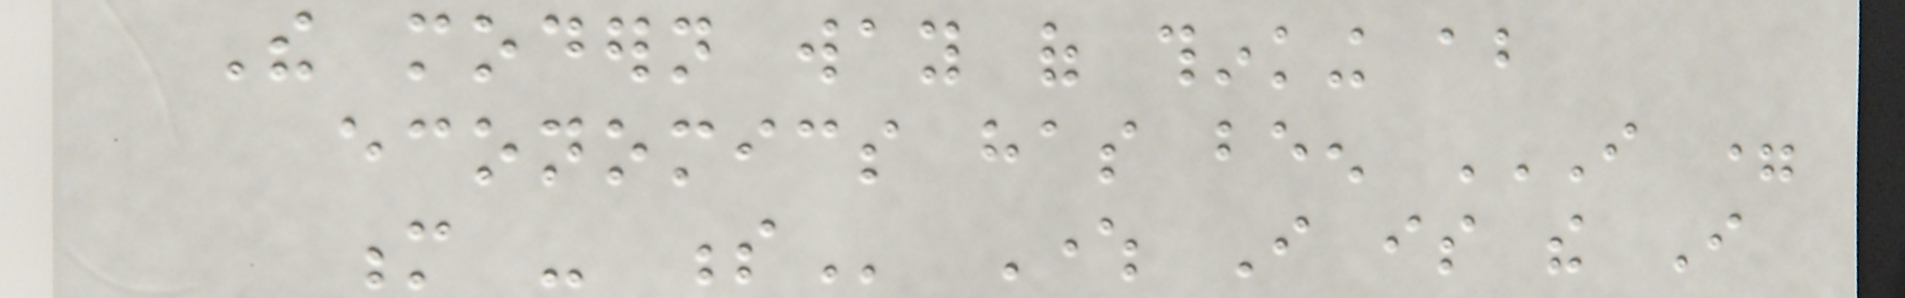The modern way of thinking about
economics has been I =
M - S Where I is the I
